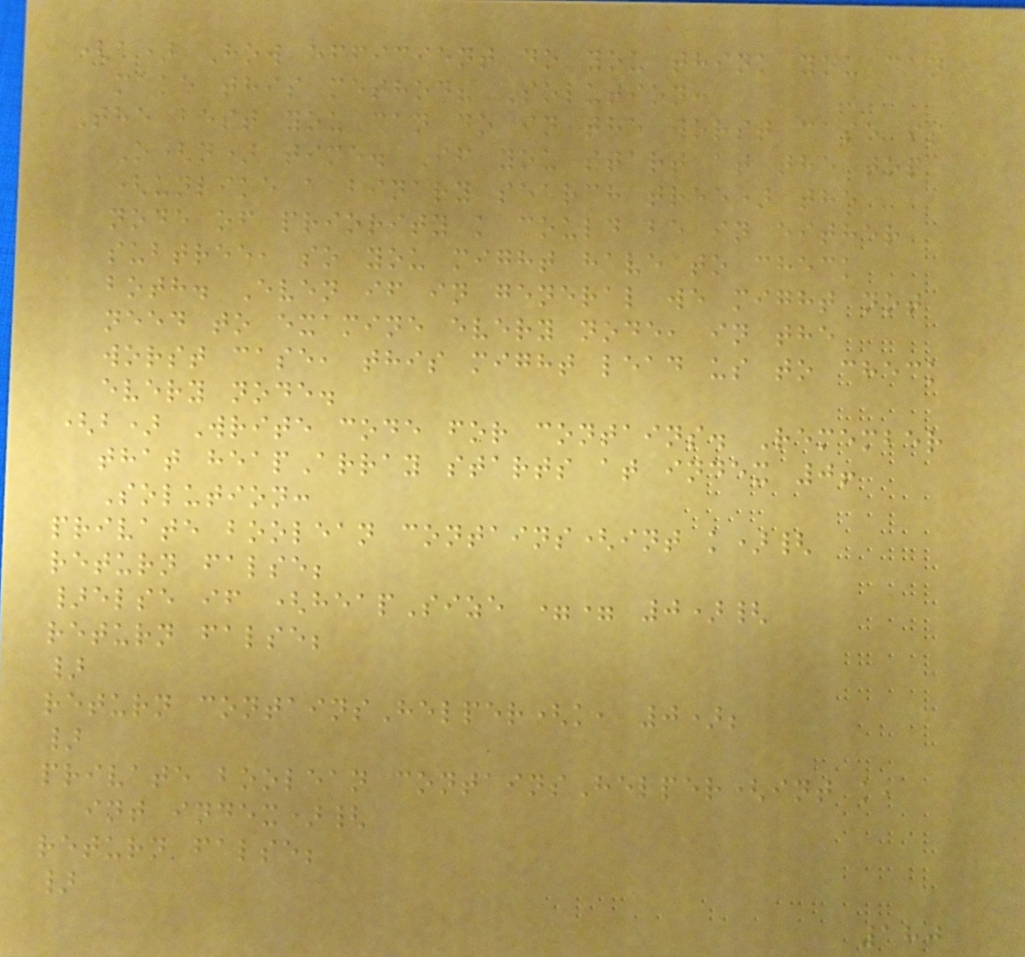(a) How efficient do you think you can
make this method? Solution:
The best you can do in the worst case is
O(n) time. If you start at the top
(unlike a binary search tree) the
node of priority k could be in either
subtree, so you might have to check
both. Even if in general we might not
need to examine every node, in the
worst case, this might lead us to check
every node.
(b) Write code for contains. Remember
that heapArray starts at index 0!
Solution:
private boolean contains(int k){
return false;
}else if (heapSize == 0){
return false;
}
return containsHelper(k, 0);
}
private boolean containsHelper(int k,
int index){
return false;
}
180
